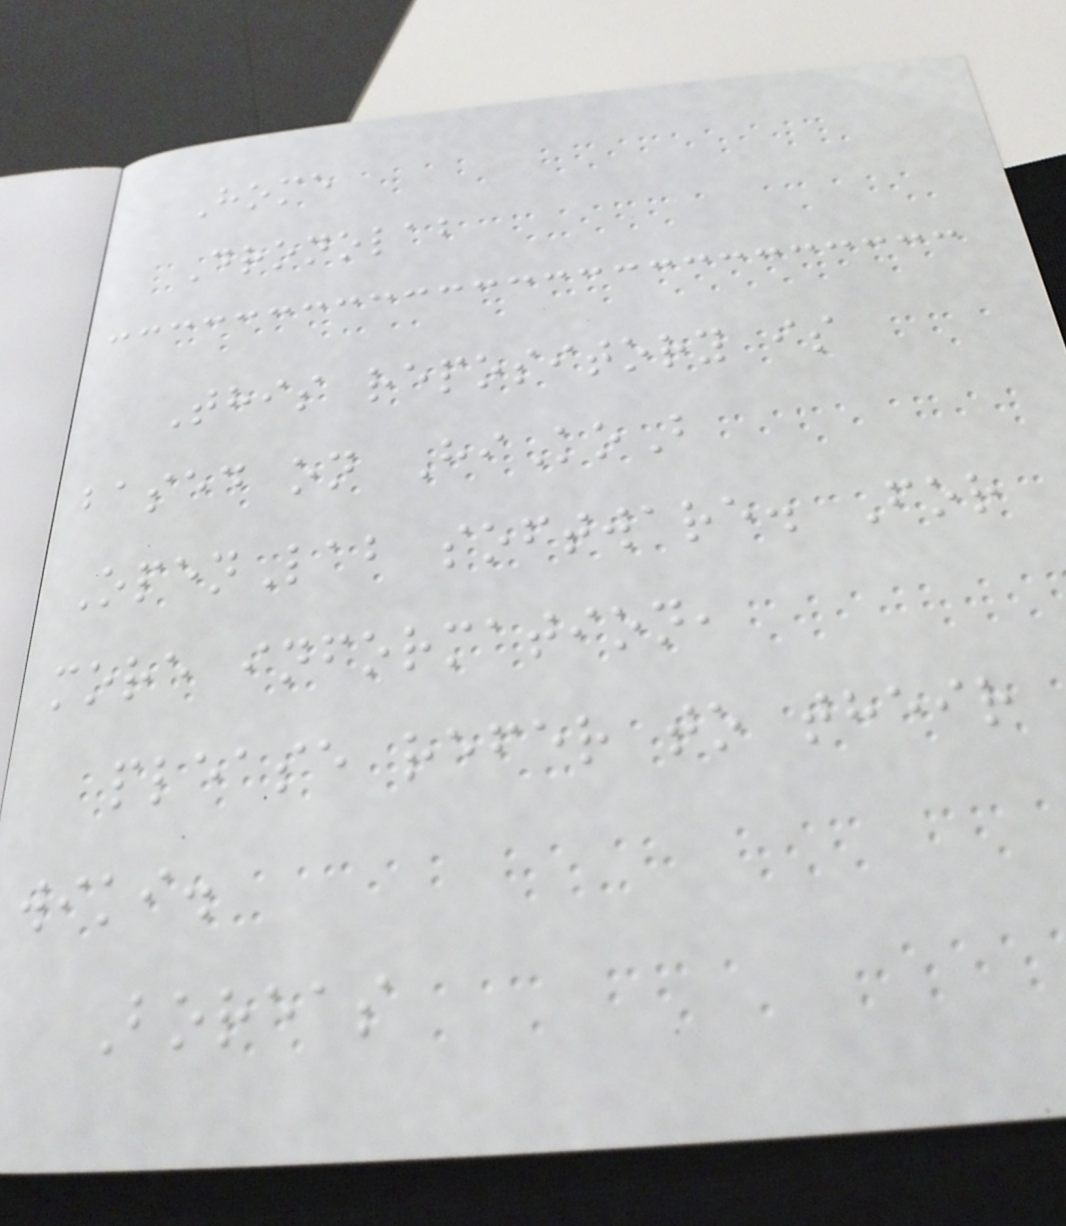Home
Dronolab
This repository is
based on HiKoB
OpenLab software. For
more information,
please refer to their
wiki.
Boreas
